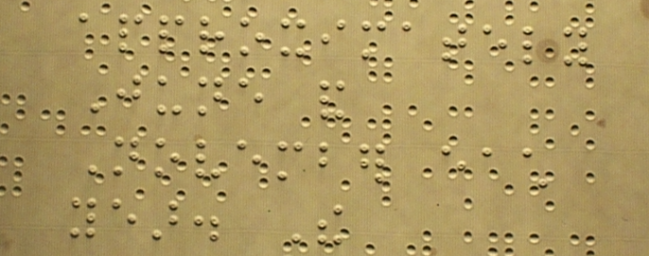approximately
June and
November each
year. The
